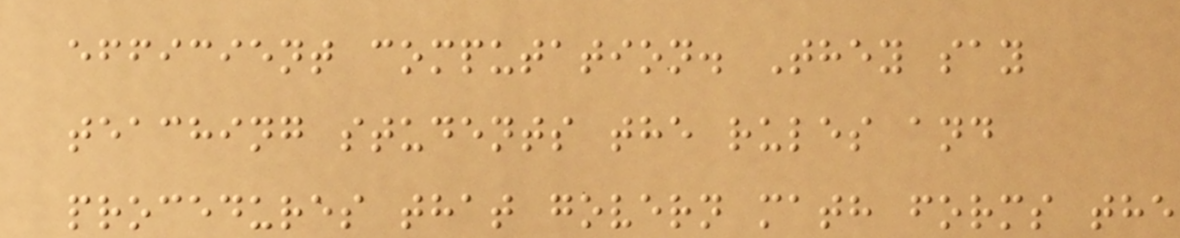efficient computation. They say
teaching students the rules and
procedures that govern math forms the
